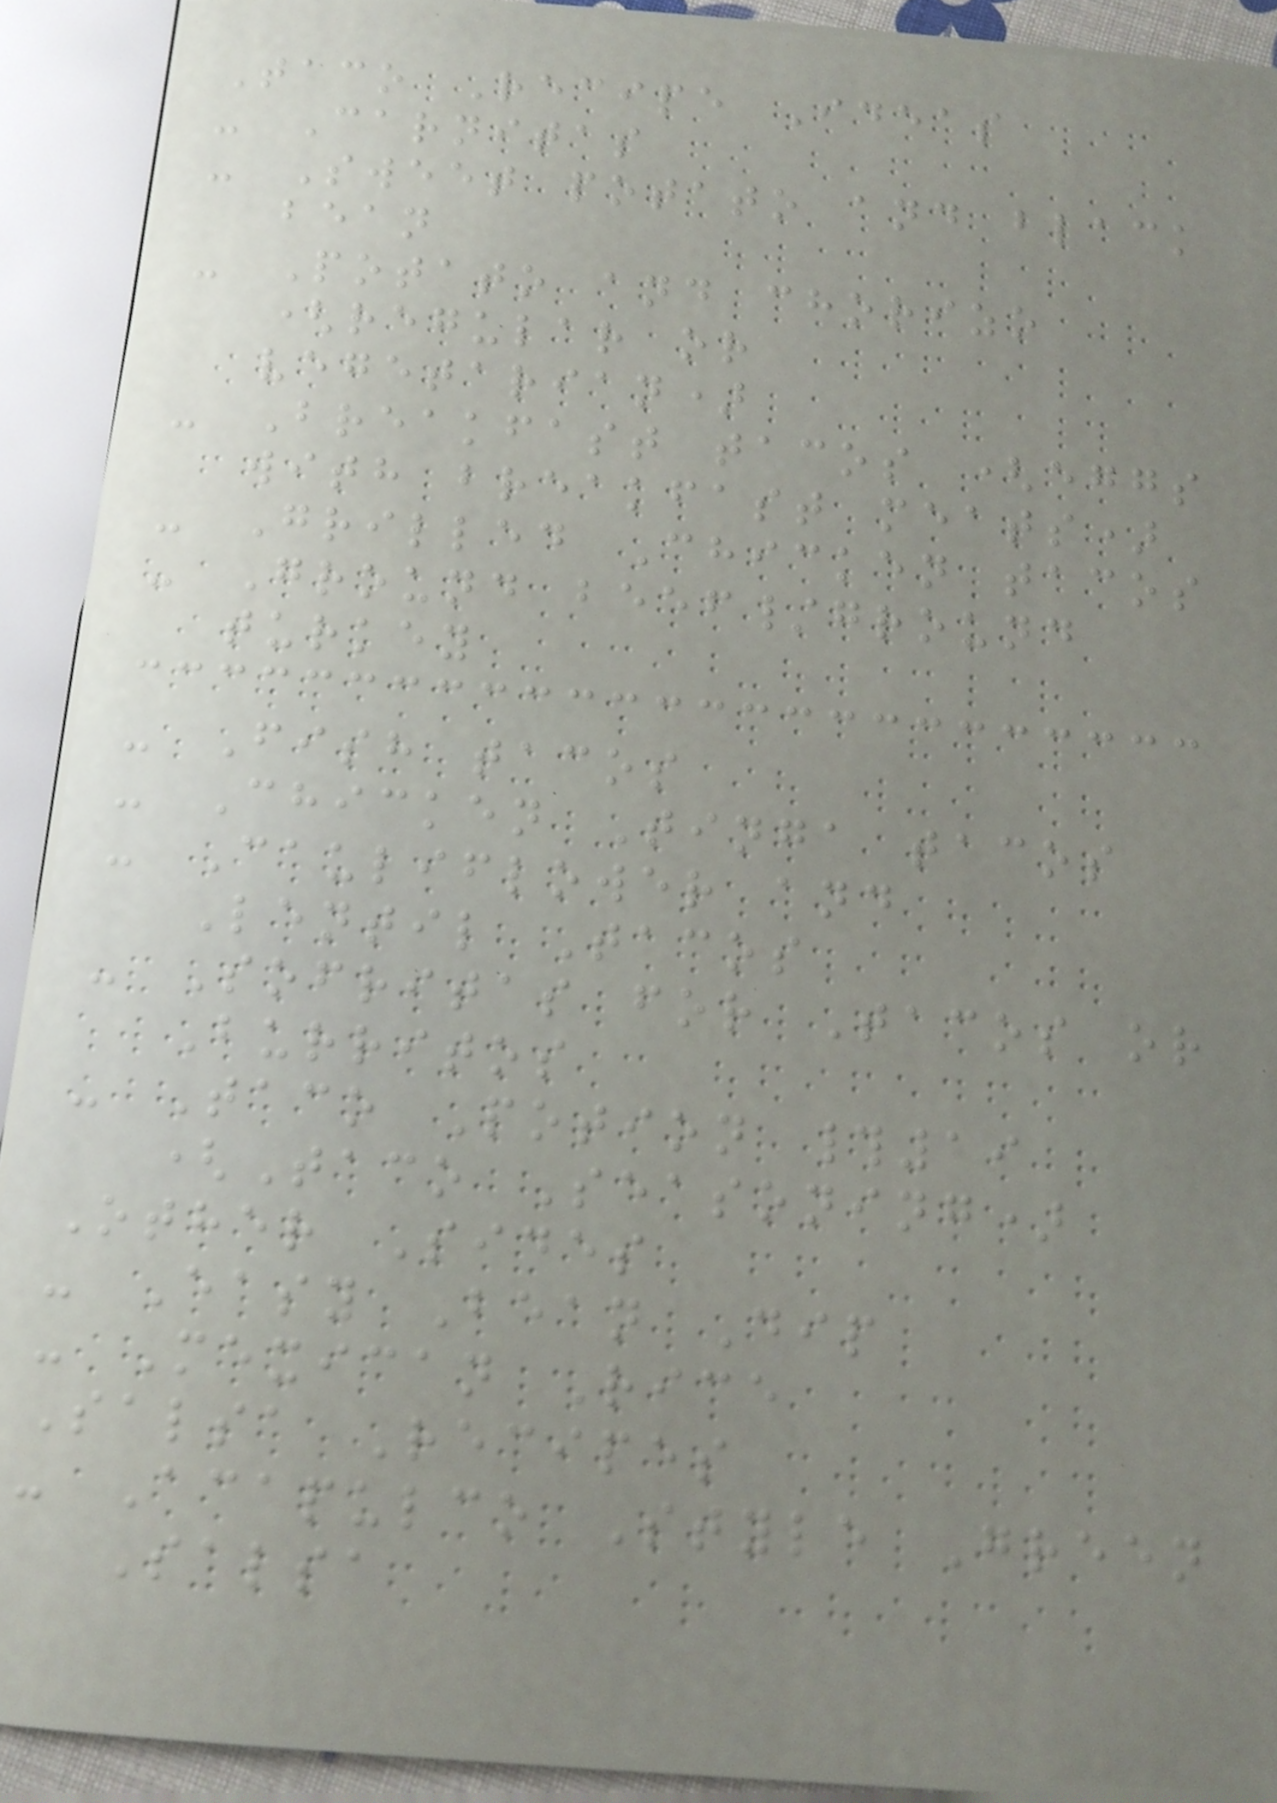Taco Recipe Ideas
- Carnitas
- Sweet potato and black
bean
- Potato and chorizo
(regular or
vegetarian)
- Breakfast tacos (eggs
with breakfast meats)
- Grilled Chicken tacos
- Ground beef/ground
turkey
- Fish tacos
- Chicken Tinga tacos
- Cauliflower and
Lentil Tacos
- Sofritas for Tacos or
Burritos
- Taco Potion #19
(Taco Seasoning)
Other Sides
- Easy Bean Dip
- Mexican Rice
Salsa Recipes
- Acapulco Style Green
Salsa
